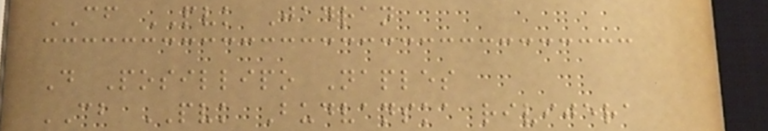CF PVK Jadran
D Posillipo Naples
CB PVK Budvanska rivijera
